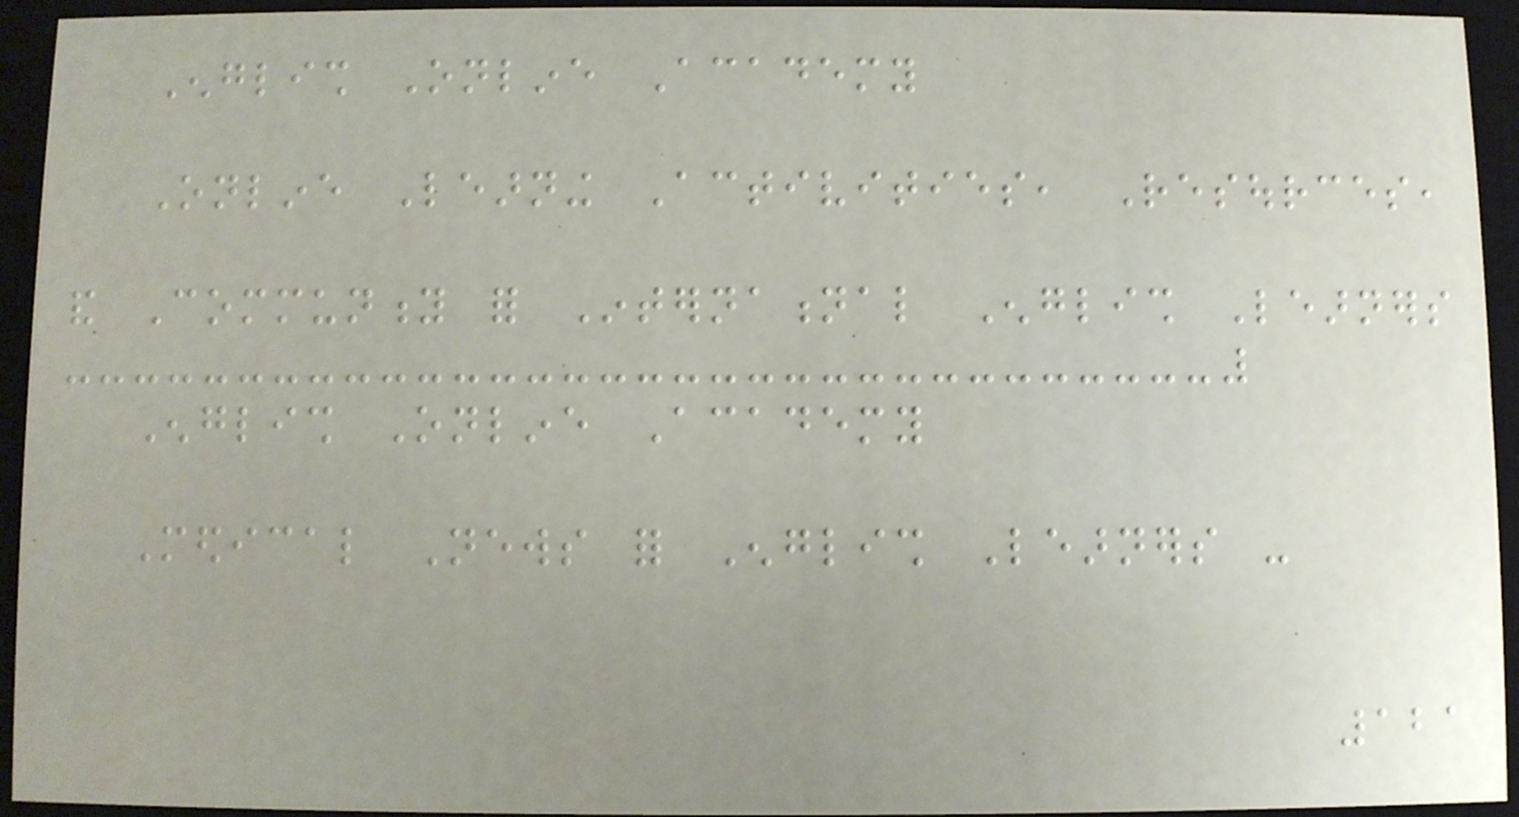English Online Academy
Online Learning Activities, Resources,
and Community for International English Learners
English Online Academy
Medical News for English Learners -
121
